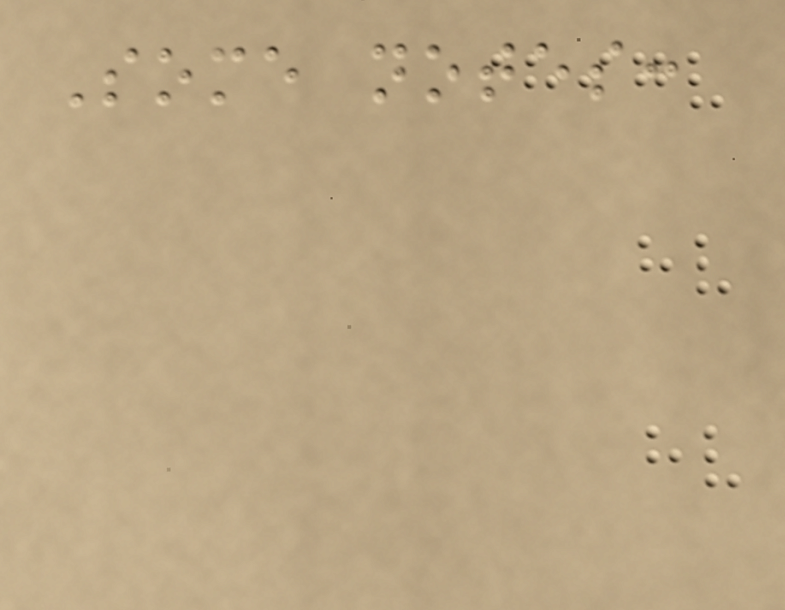Some notes:
